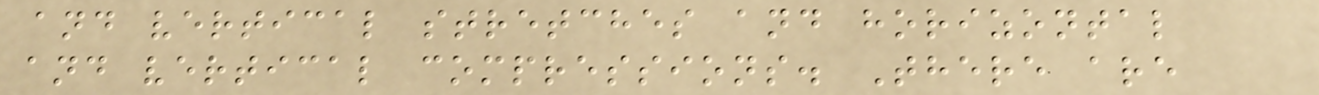and vertical stretches and horizontal
and vertical compressions. There are
